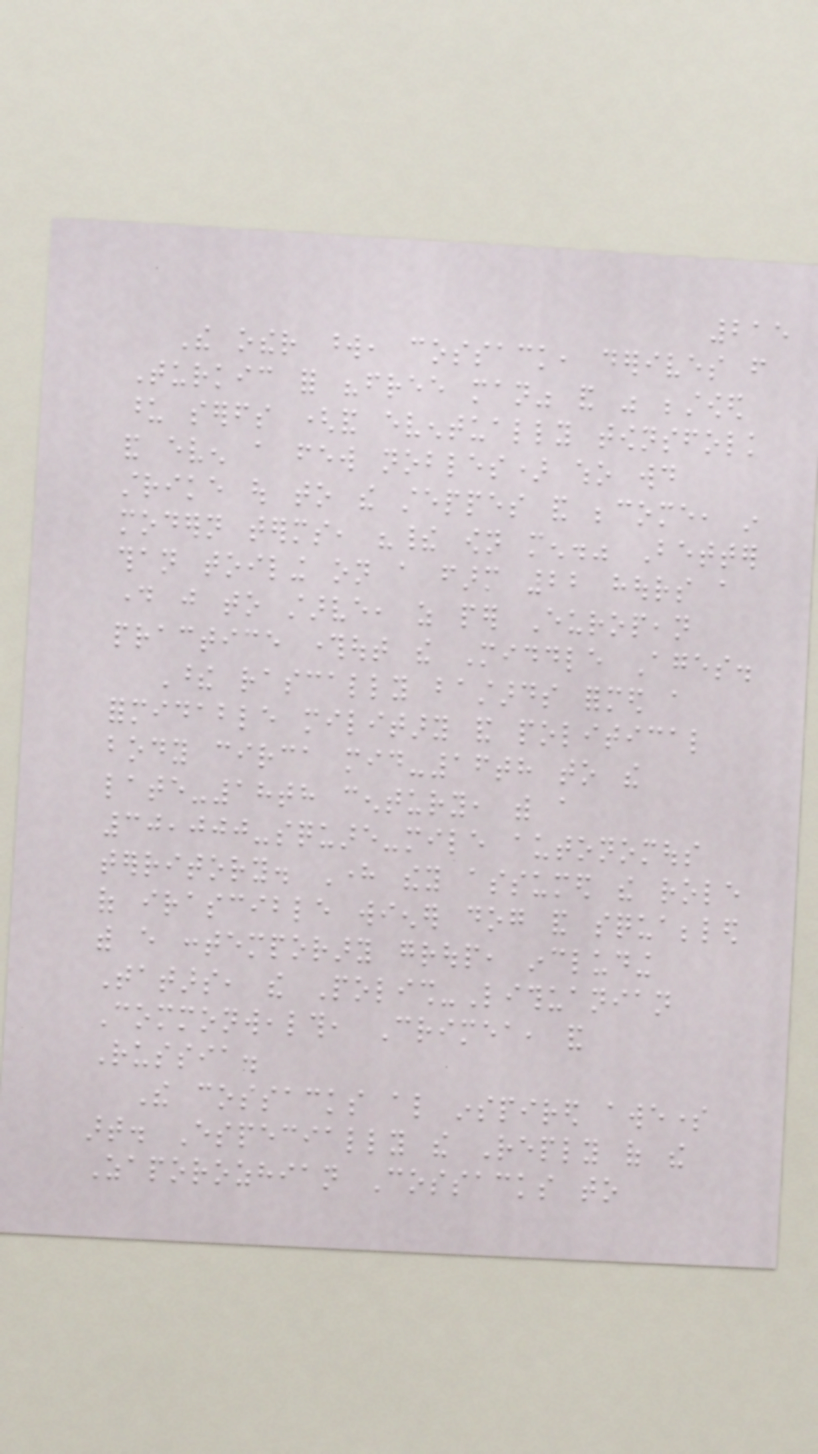215
The other word, cossack, derives from
Turkic for "free man" and was bestowed
upon serfs (and eventually townsfolk
and even a few nobles) who would
strike out to the steppes and become, in
modern terms, "their own men." Better
than toiling on a farm 22 hours a
day just to starve, as per European
practice throughout the Middle Ages.
These rascally bastards formed a
formidable military and political
body circa mid-16th to the
late-18th century, with a
30,000-square-mile autonomous
territory. Here they assumed the role
of irascible wiener dog and squabbled
with every contemporary group, including
Tatars, the Polish-Lithuanian
Commonwealth, Crimea, and
Russia.
The cossacks also inspired awesome
art. Especially the Reply of the
Zaporozhian Cossacks to
